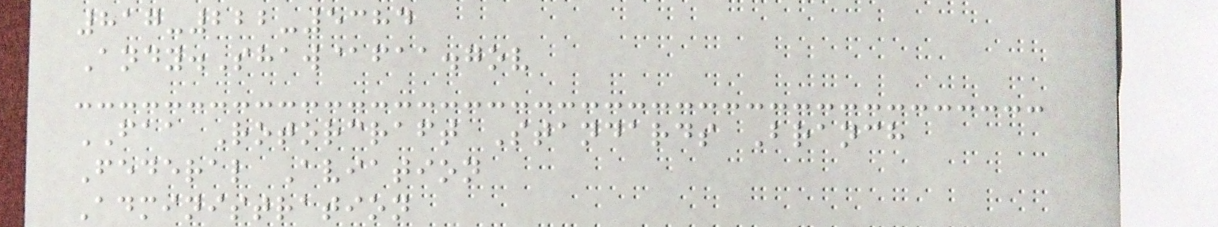817-222-5384
Andy.Shaw@faa.gov
FAA Rotorcraft Standards Branch
Federal Aviation
Administration
